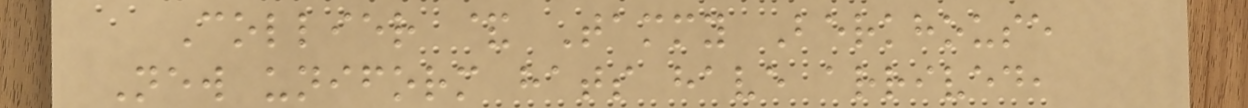Collier & Tammy Berkhouse
New uniform hats have arrived,
